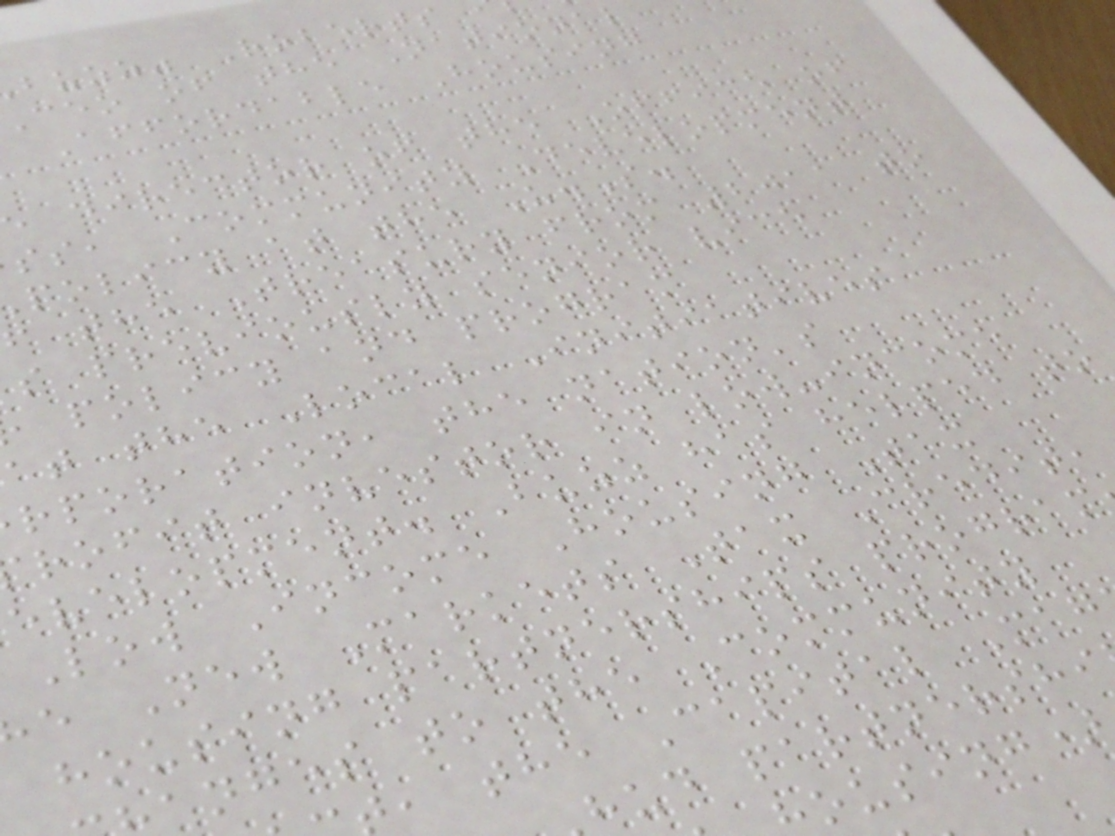buzz" Roberts
ceo of the National
Affordable Housing
director of the Office of
ss, Community Development
policy at the U.S.
f the Treasury from 2011 to
s previously senior vice
policy and program
at the Local Initiatives
rporation, the nation's
rofit investor in low-income
evelopment. Buzz has helped to
Low Income Housing Tax
e New Markets Tax Credit,
housing partnerships program
anges to the Community
, the Capital Mag
hud partnershi
